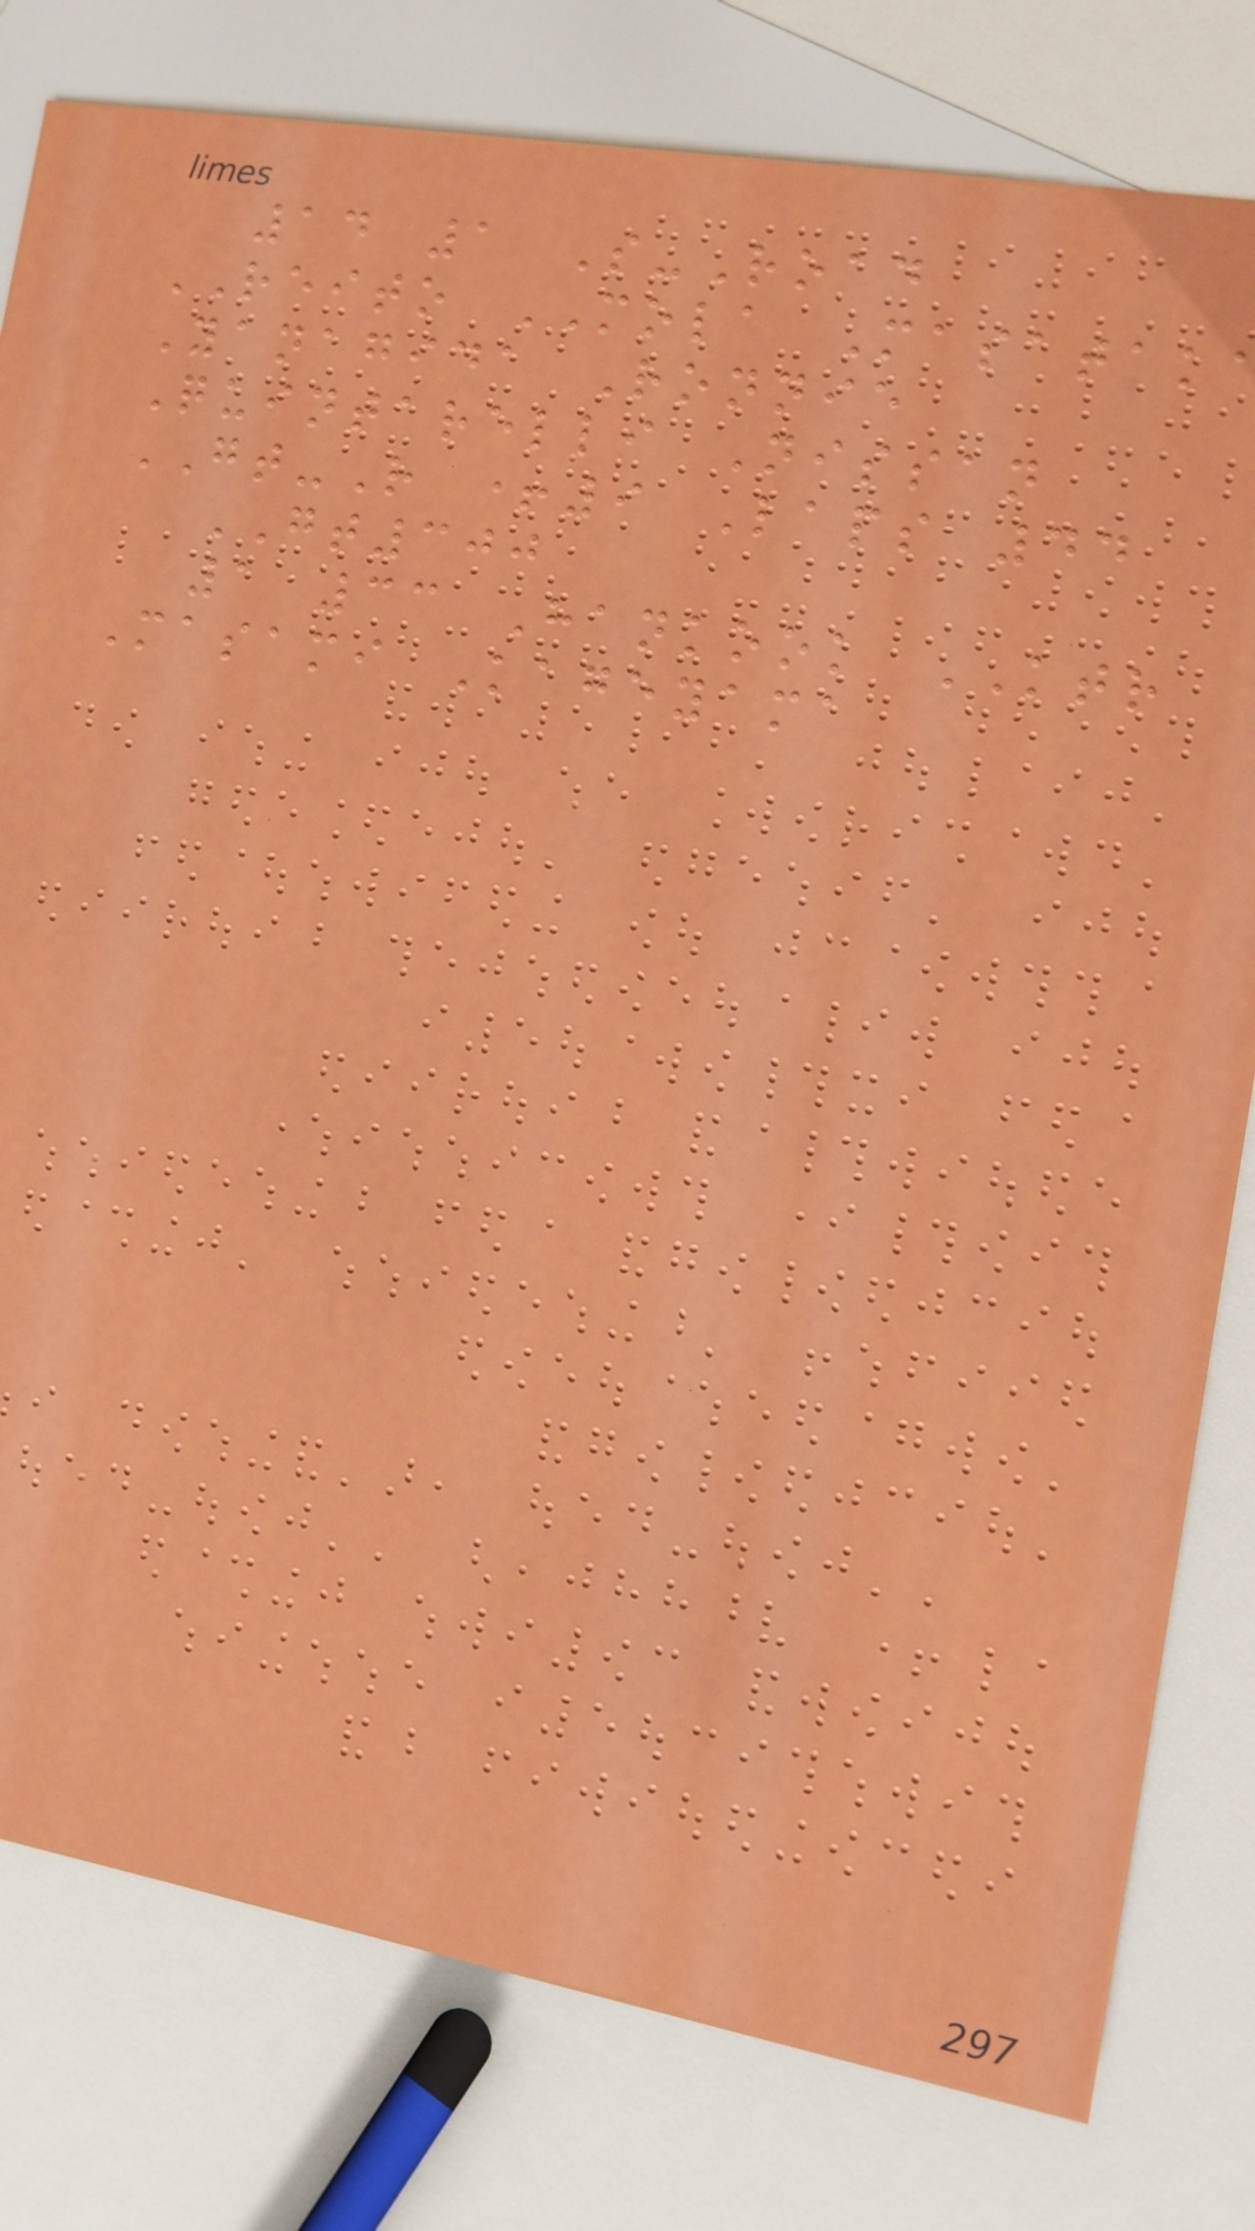14 1 S-Road
REITO MOLA Masatak
Yanagida Ronnie
Quintarelli Nissan
GT-R +9 Laps 44
GT300
1 33 Hankook KTR
Masami Kageyama
